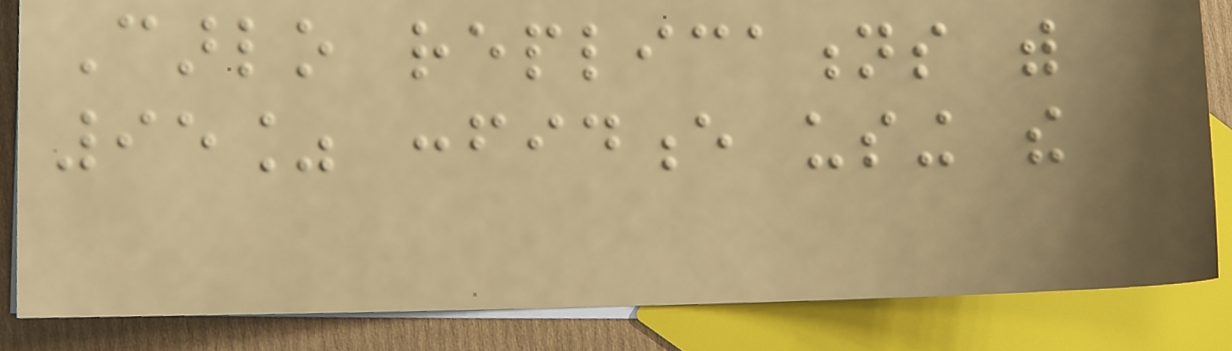Carlo replications with
95% confidence using the
